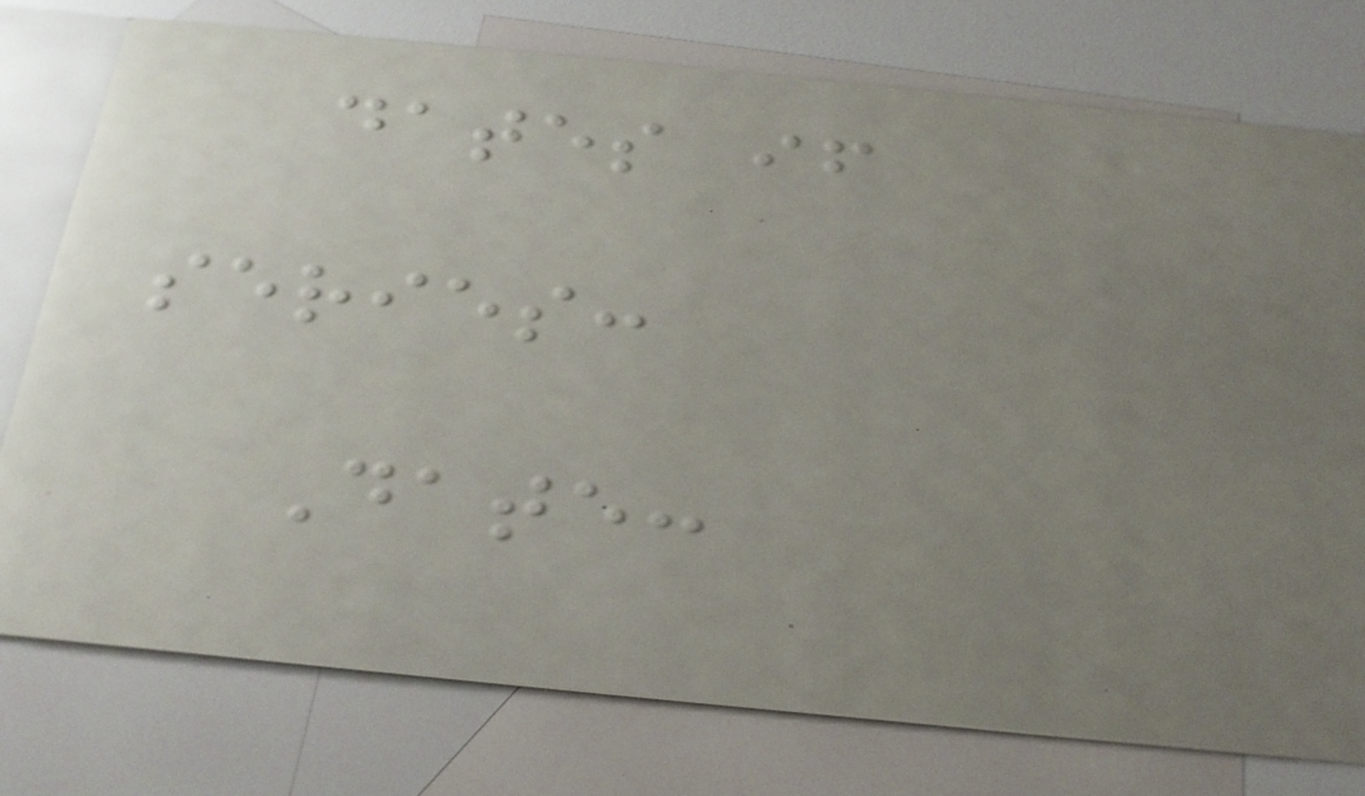dates if
series:
Date:
